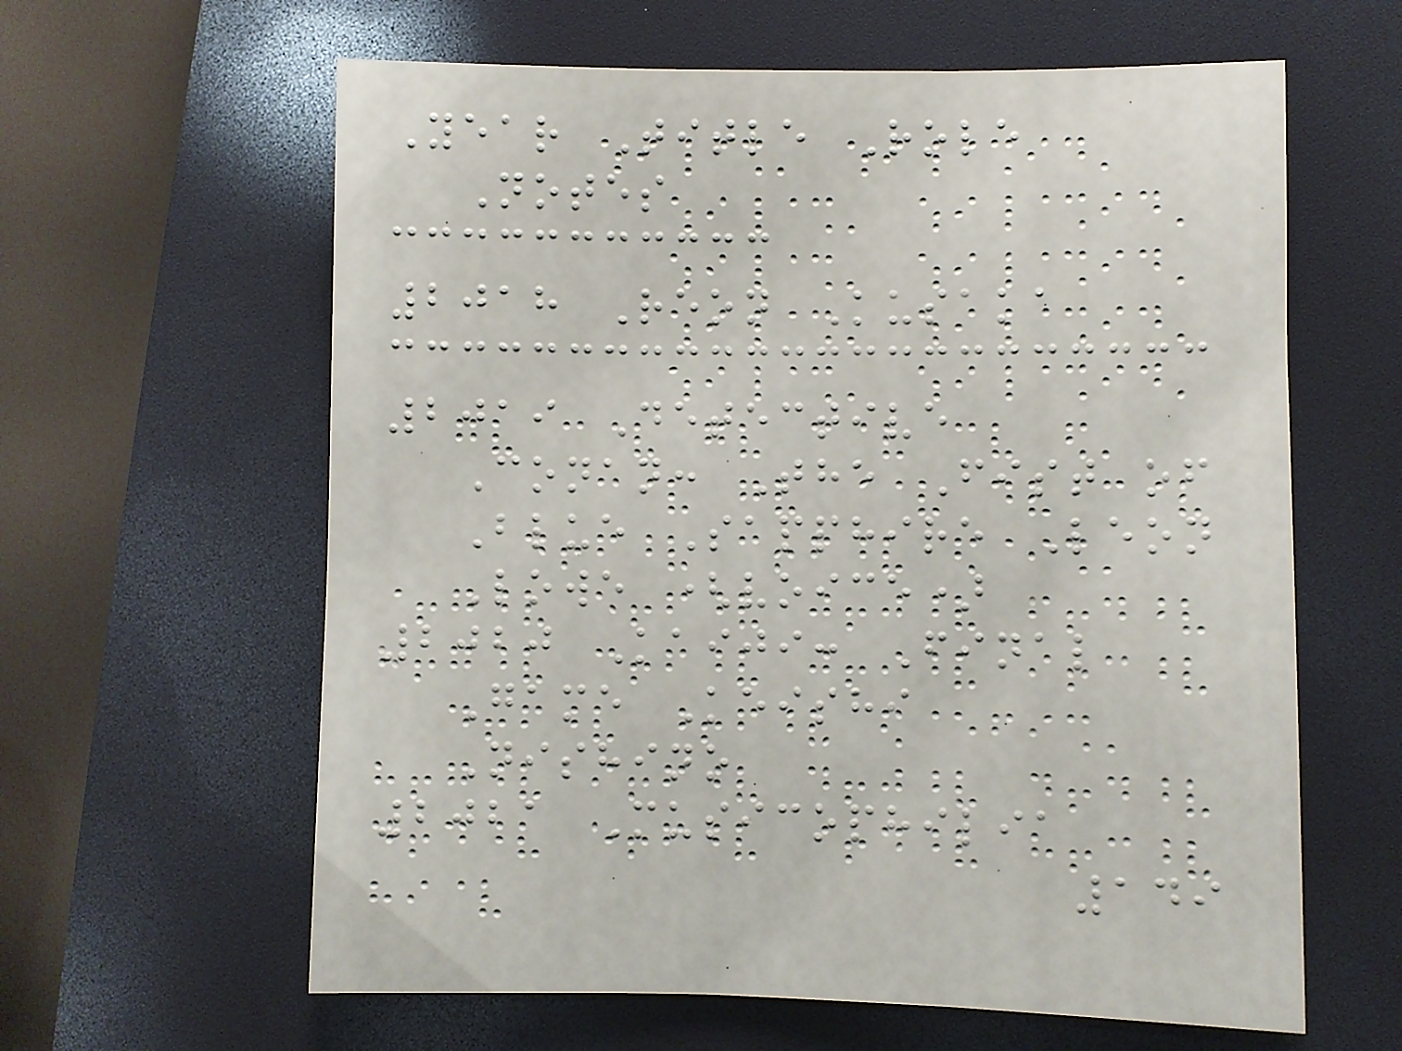Year Title Role
Notes
2018 Reon Kusaka
2019 Detective
Conan: The Fist of
Blue Sapphire Leon
Lowe (voice)
2020 Kaiji: Final
Game Keishi
Nishino
2021 Musicophilia
149
